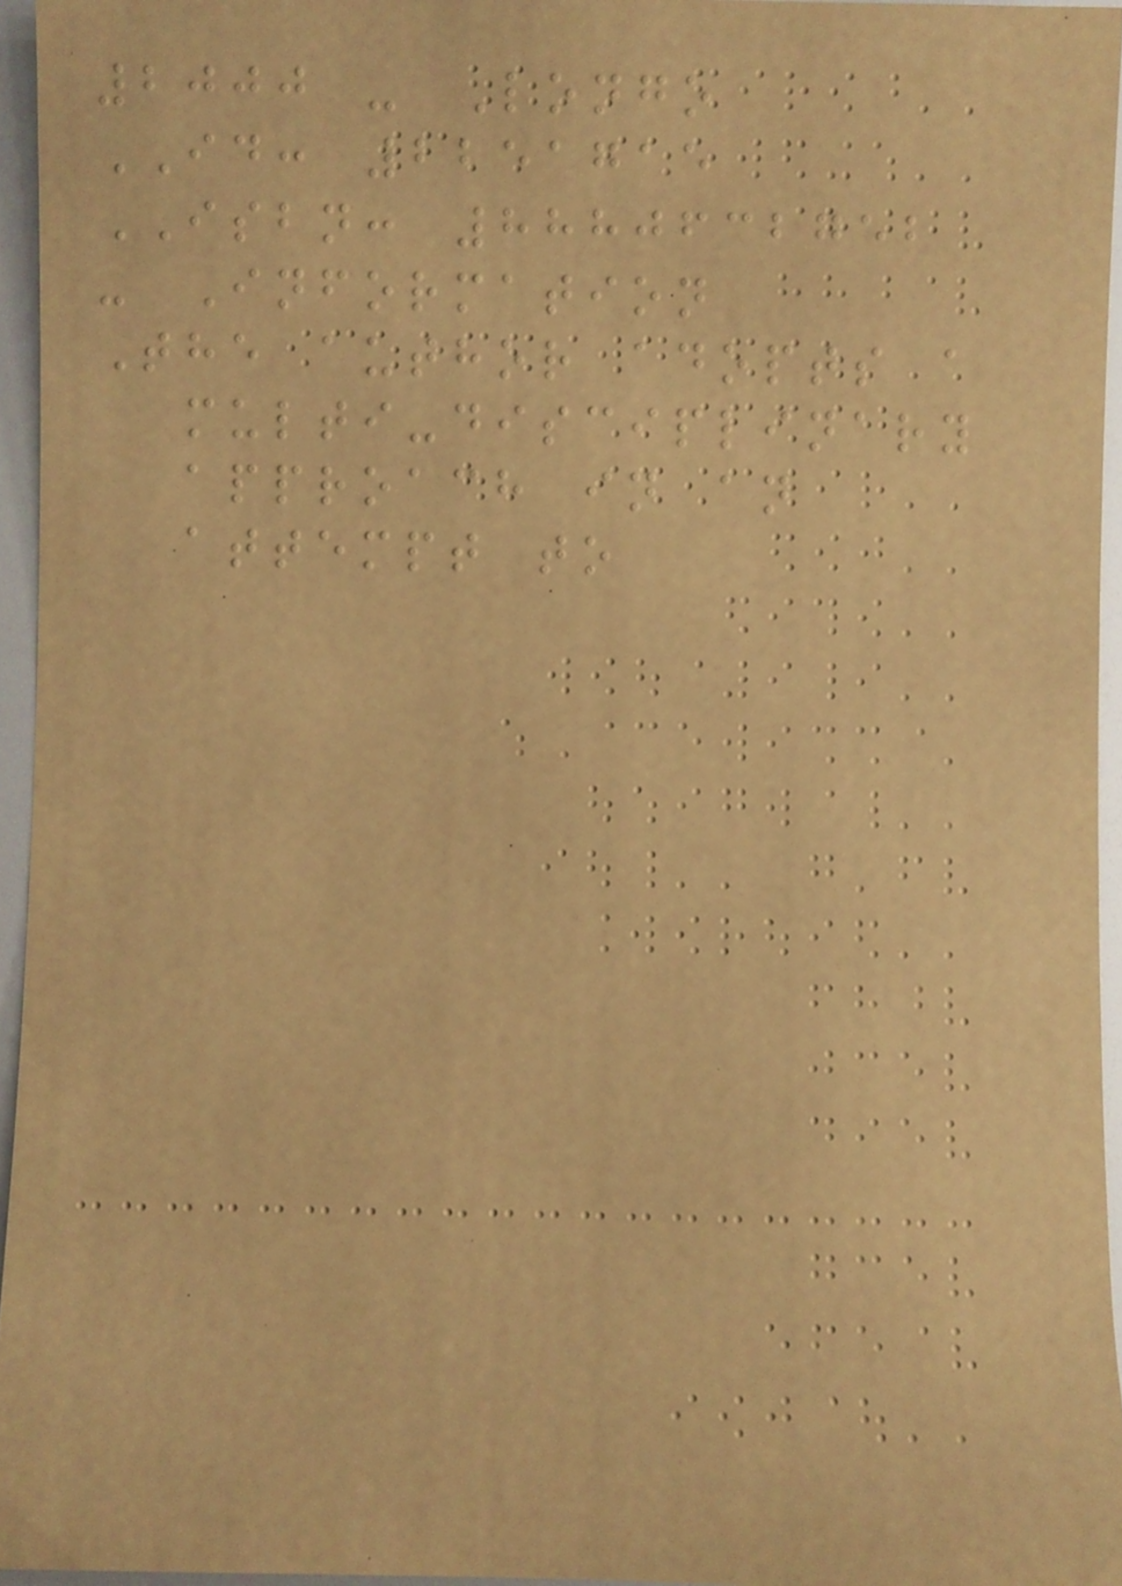2000 - Longo
ID: 2251715
ISBN: 8880632752
- Information
The author adopts a
multi-disciplinary
approach in an
attempt to
